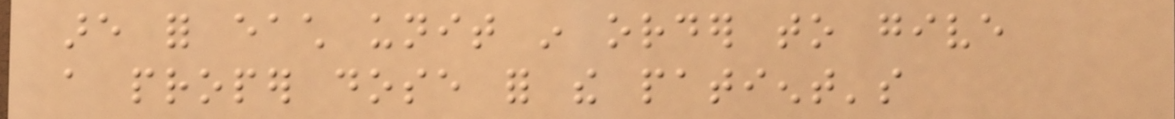are for each unit in order to give
a proper dose for the patient's
